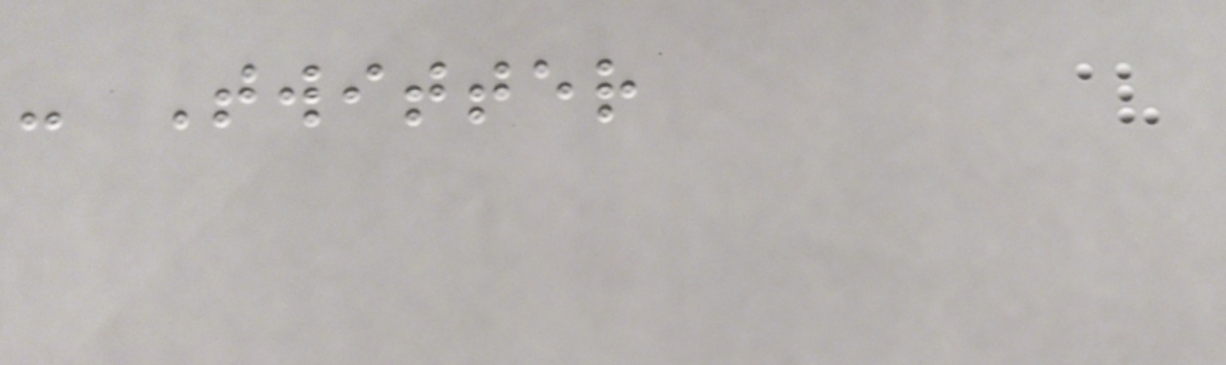- Twitter
